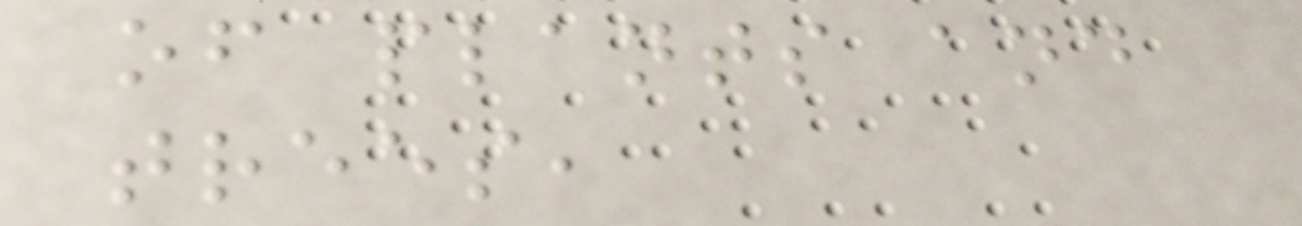of plants and
trees,
